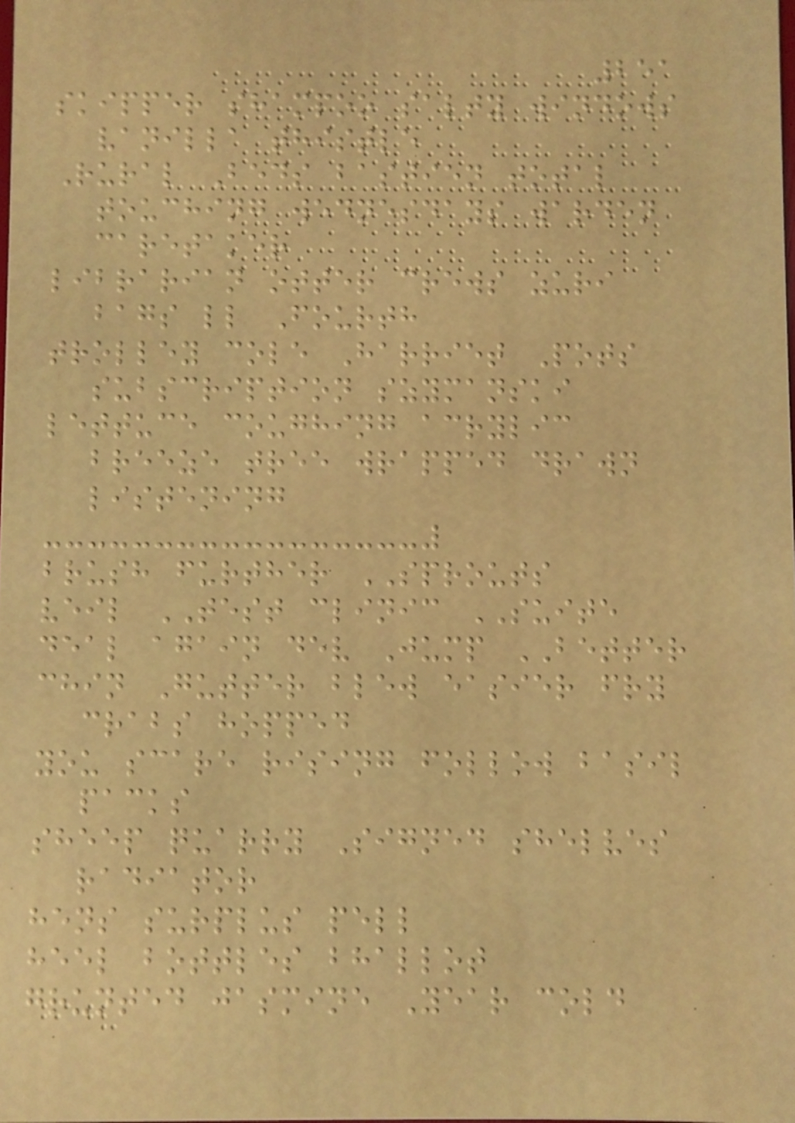251
skipper shampoo salty windows
vanilla thistle
Rural Beds bastien total
touching wednesdays warden
caretaker
librarian otter crews zuri
bags ll Fourth
trolley cole Harriet Pots
subscription szymanski
lettuce coughing acrylic
breeze tree wrapped drawn
listening
brush further SPROUTS
veil TEST clinic SUITE
deal again dev Jump BETTER
chin Gutter blew easier fry
crabs hopped
you scare rising follow basil
packs
sheep quarry Signed shelves
radiator
hens surplus pell
heel bottles bhallot
grunted jasmine Year cold
